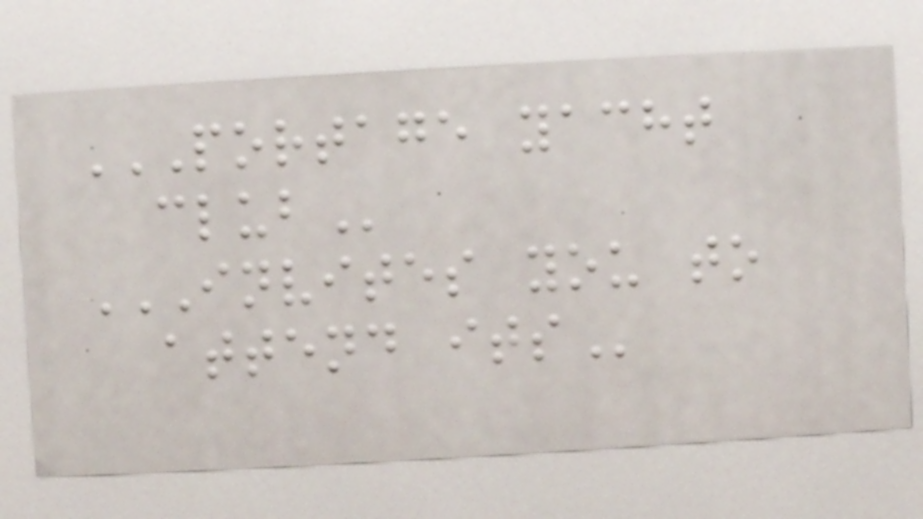PORTAGE YACHT
CLUB
INVITES YOU TO
ATTEND ITS
